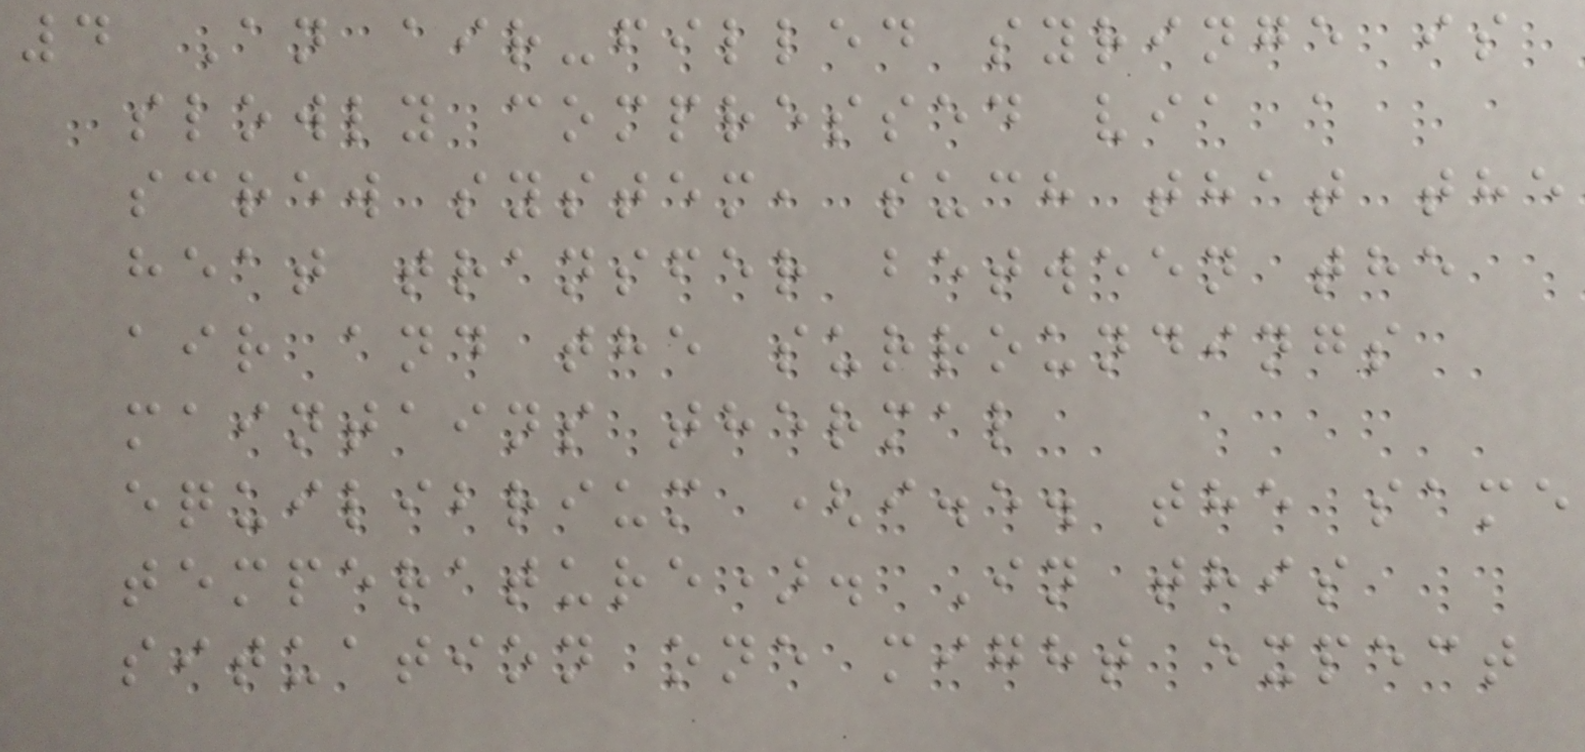4 An air-filled syringe is
slowly compressed via a
screw system, such that the
heat transfer between the
air and the surroundings
maintains thermal
equilibrium (i.e. the same
temperature). In this
situation one might expect
